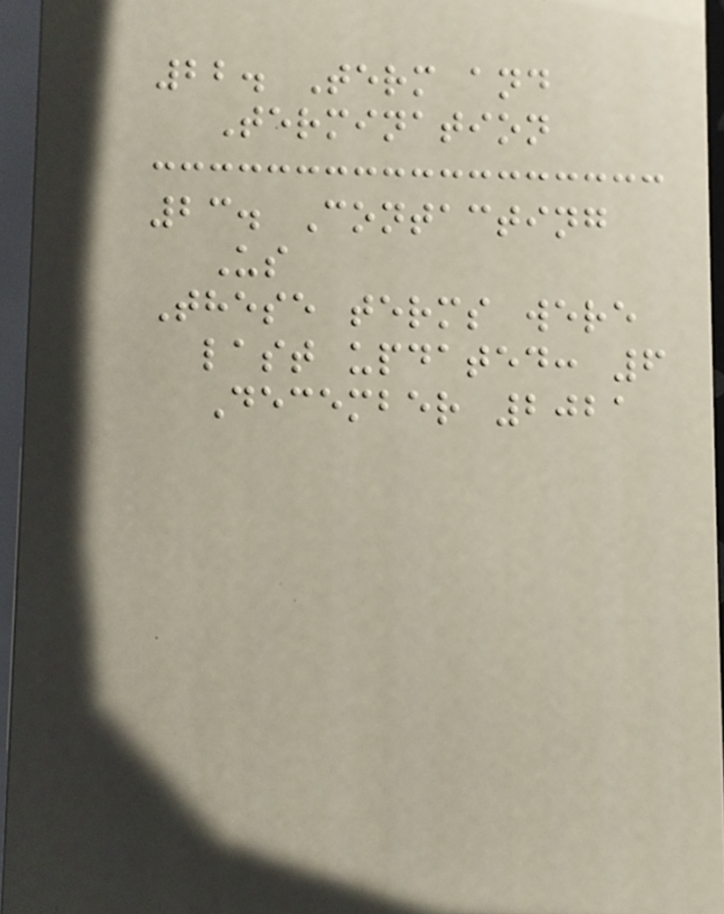22. Term and
Termination
23. Contacting
Us
These terms were
last updated: 6
December 2021
